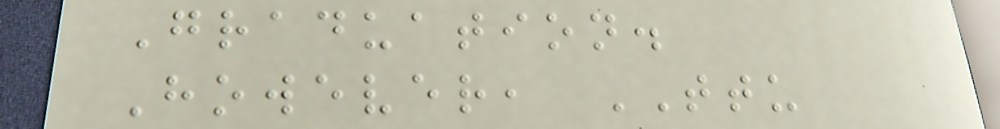Graduation.
However, TTU
